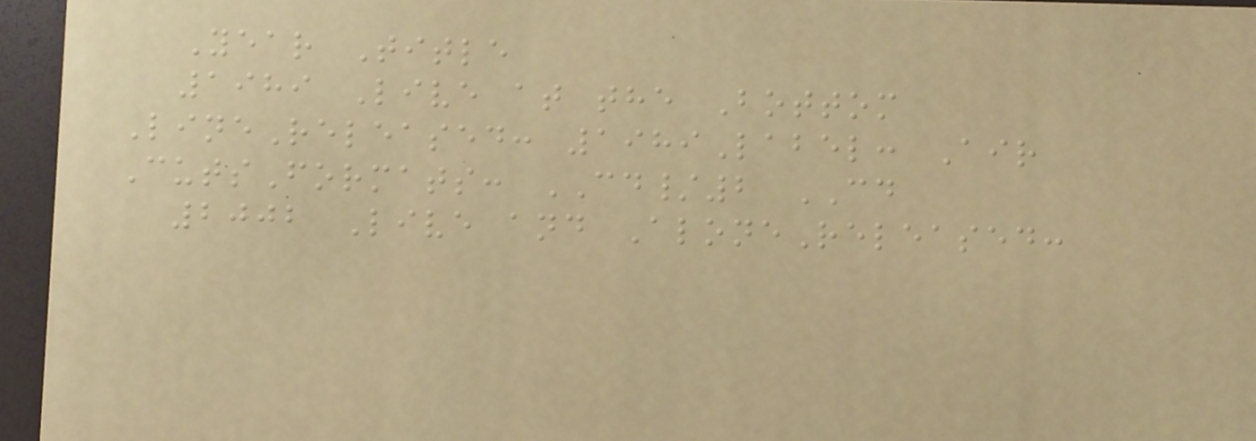Year Title
1989 Live at the Bottom
LineReleased: 1989Label: Air
CutsFormats: CD/2 CD
2002 Live and AloneReleased:
